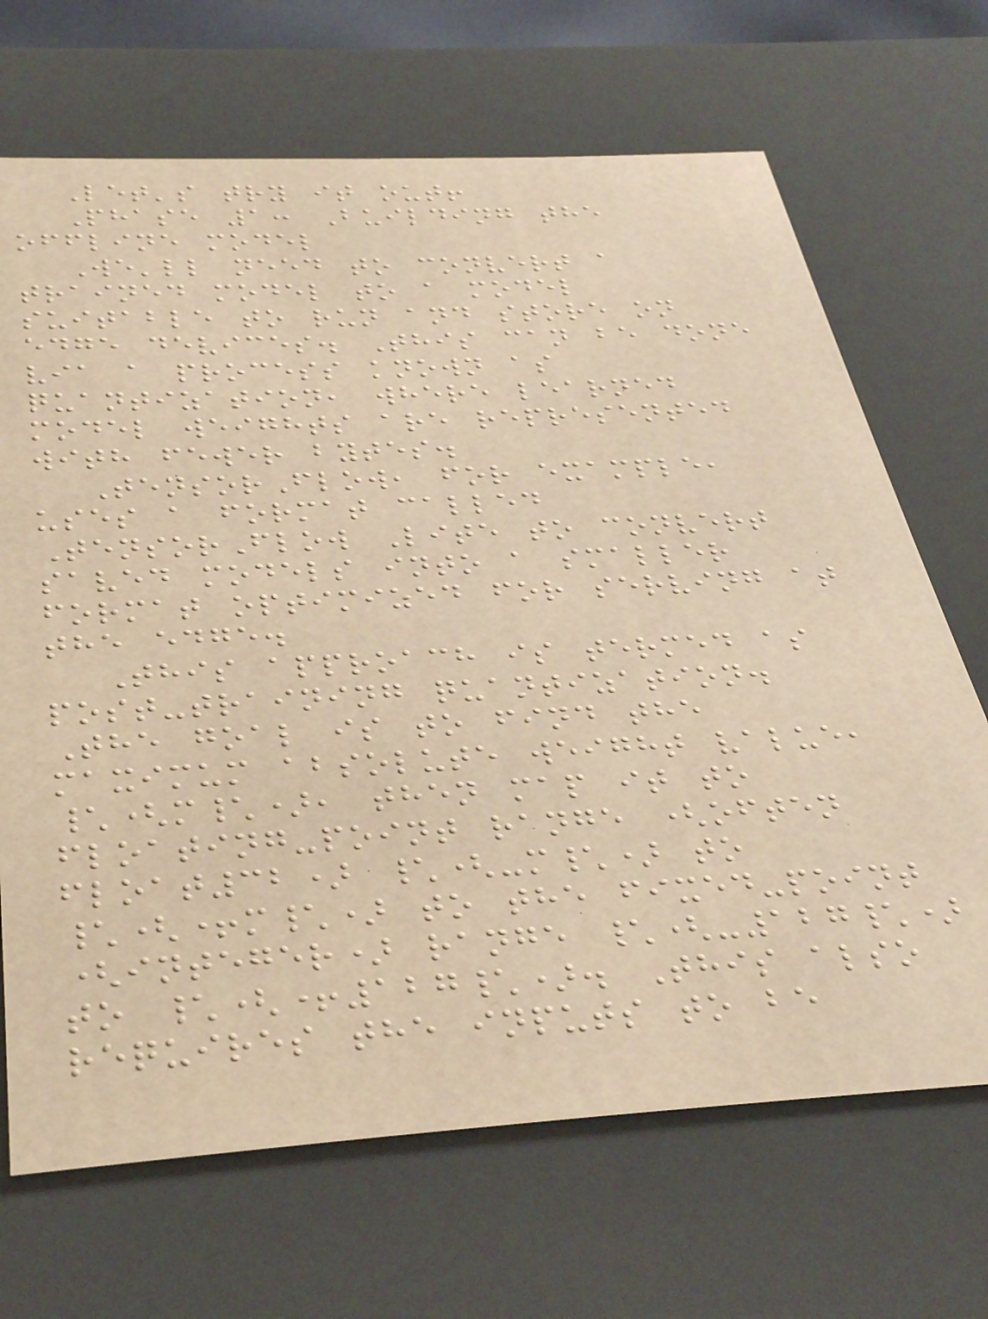Let's try it out!
Phase 1: Building the
offline model
We'll need to convert a
trained model to a model
suitable to run and store on
edge devices. This can be done
via a process known as
quantization, where learned
model weights are represented
with fewer bytes.
TensorFlow, for example,
uses a format called
TensorFlow Lite to convert
saved models into a smaller
format optimized for serving at
the edge.
This approach is termed as
post-training quantization.
The goal is to find the
maximum absolute weight value,
\(m\), then map it to
floating-point range (often
float32) \(-m\) to
\(+m\) to the fixed-point
(integer) range \(-127\)
to \(+127\). This also
requires the inputs to be
